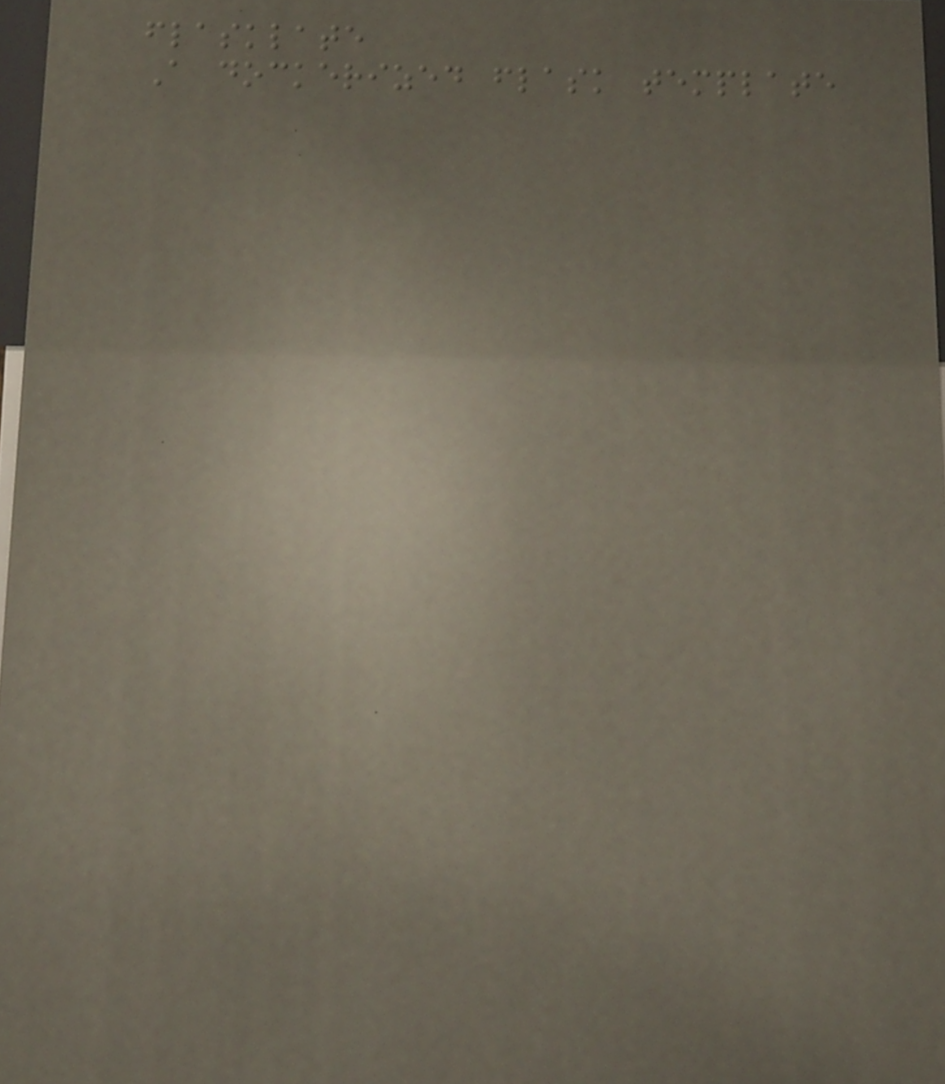flasklate
A dockerized flask template
